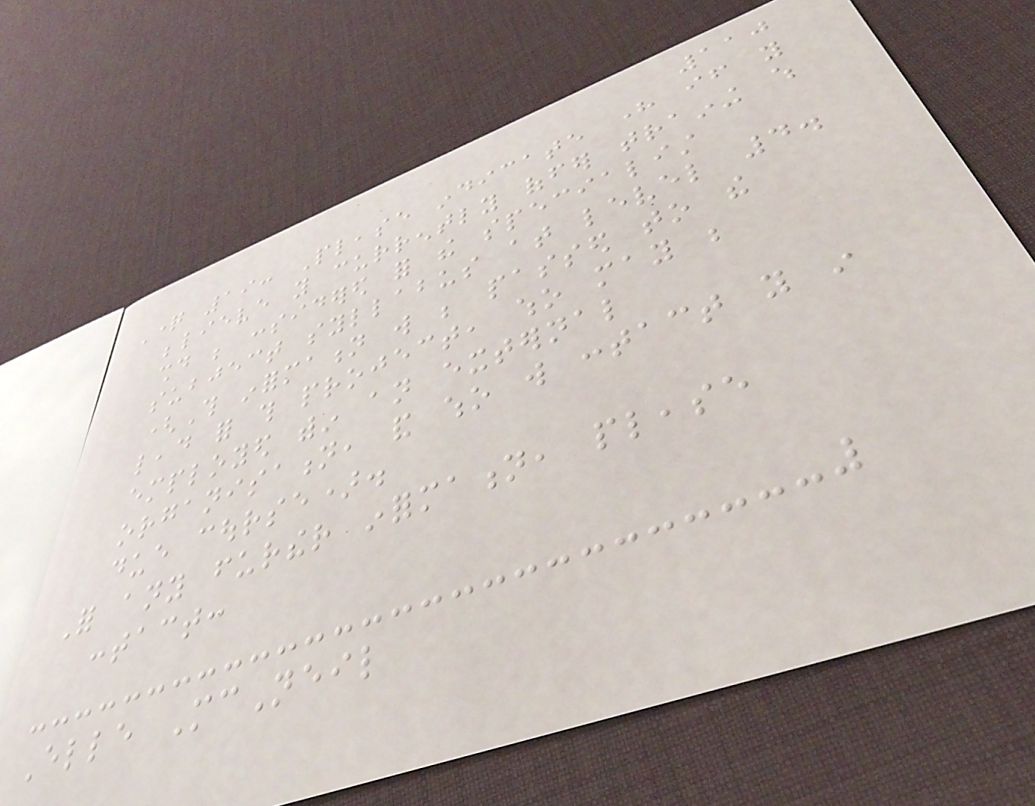110
Question 19: Please indicate here if you
believe you currently offer training which
should be considered for the specialist
subject syllabus at level 4.
(This information will be passed to the
lead for this project, who may be
employed within an external
organisation, and who will contact you in
due course).
For any further information, please
contact:
Elle McNeil
